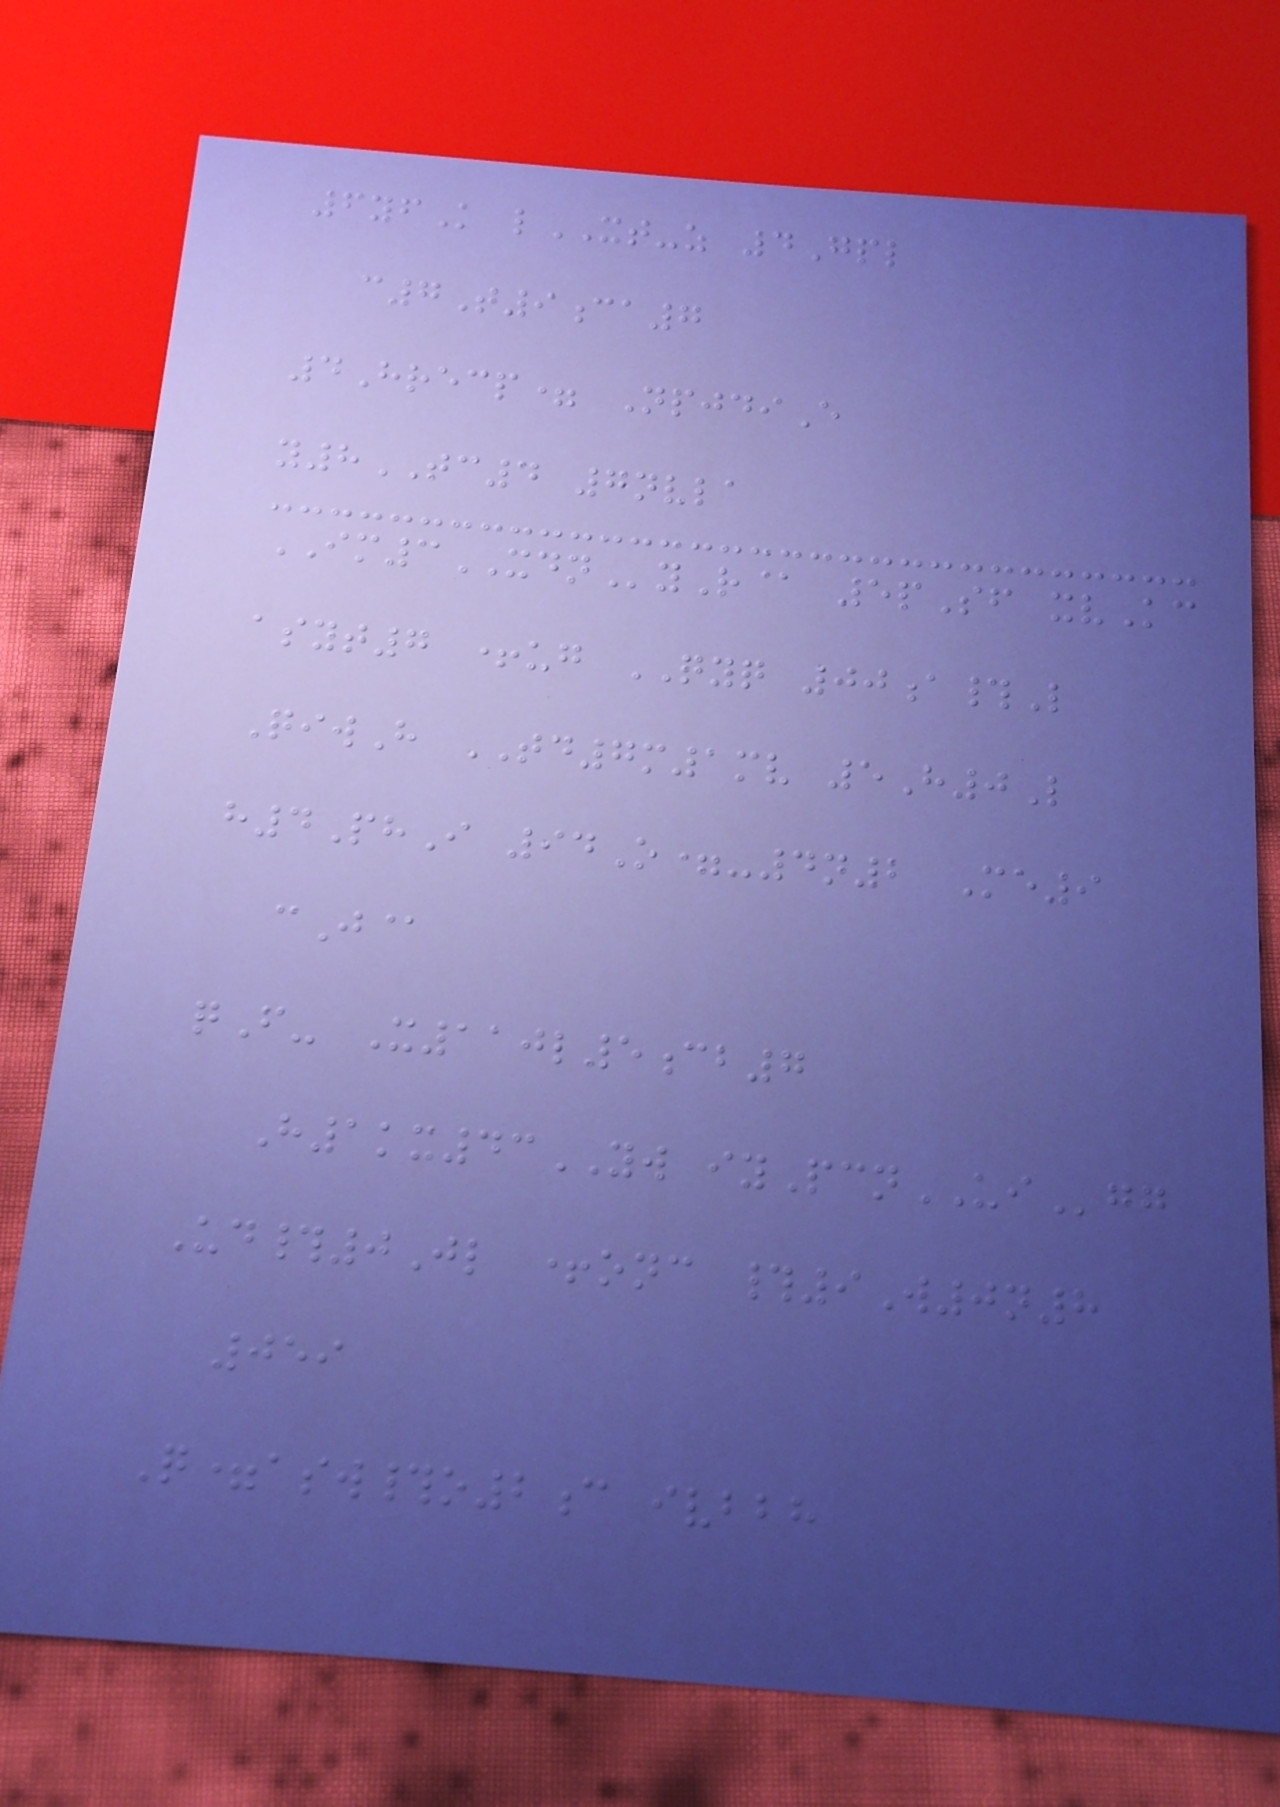6yfK lXT-z 4Gpl
c7T9ca7
4Hrecp= NpjdiE
y8TC4 7nvla
IM3XDNyR@ 5pSf xvKc
asyt7 +ug QYQ 00a#L
QiwH TD7m1mv 5H0L
h4PhI 94O=-4n2 Me9
cJ@
qF- X110l5cb7
H1kx43YW iyPcnUIgg
Ud#0Jl +onc #9W0n8
059
Q=asw#o2c ivbbh
